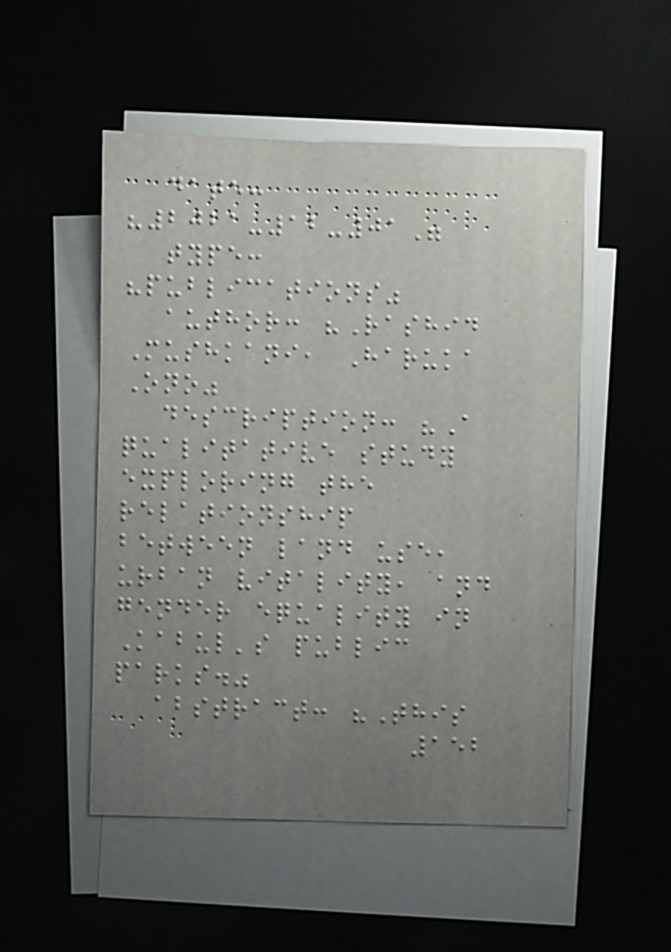date:
"2021-12-01"
type:
"publications"
author: "Rashid
Mushkani, Haruka
Ono"
description: "A
qualitative study
exploring the
relationship
between land use,
urban vitality, and
gender equality in
Kabul's public
parks."
abstract: "This
152
